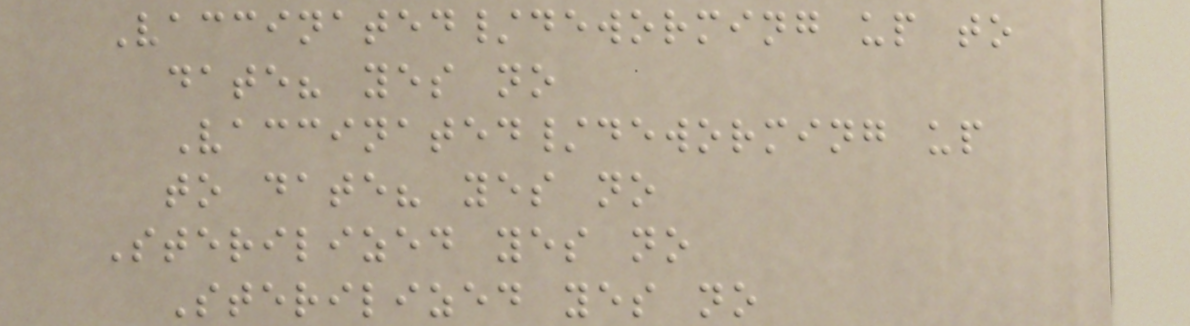Vaccinated/deworming up to
date? yes no
Vaccinated/deworming up
to date? yes no
Sterilized yes no
Sterilized yes no
